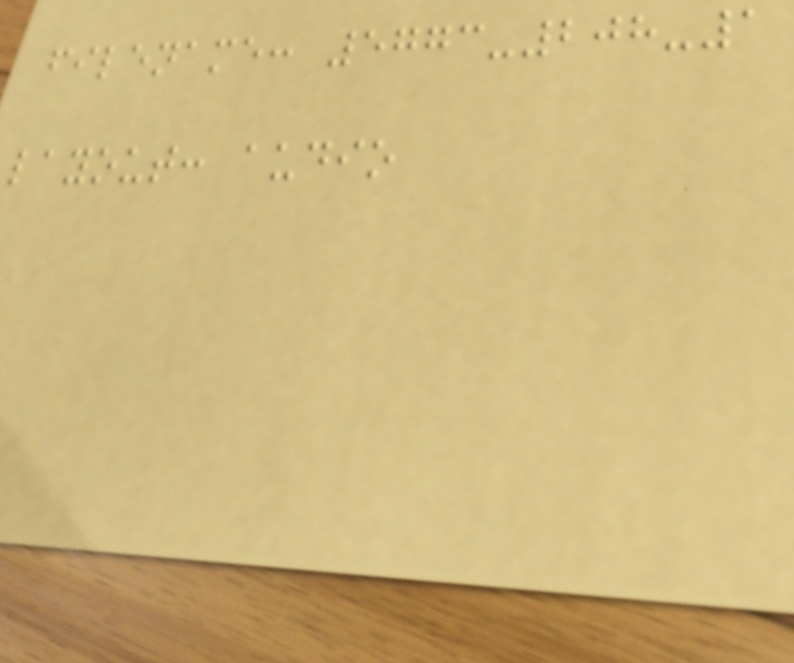filename: 5773-208-1
layout: audio
